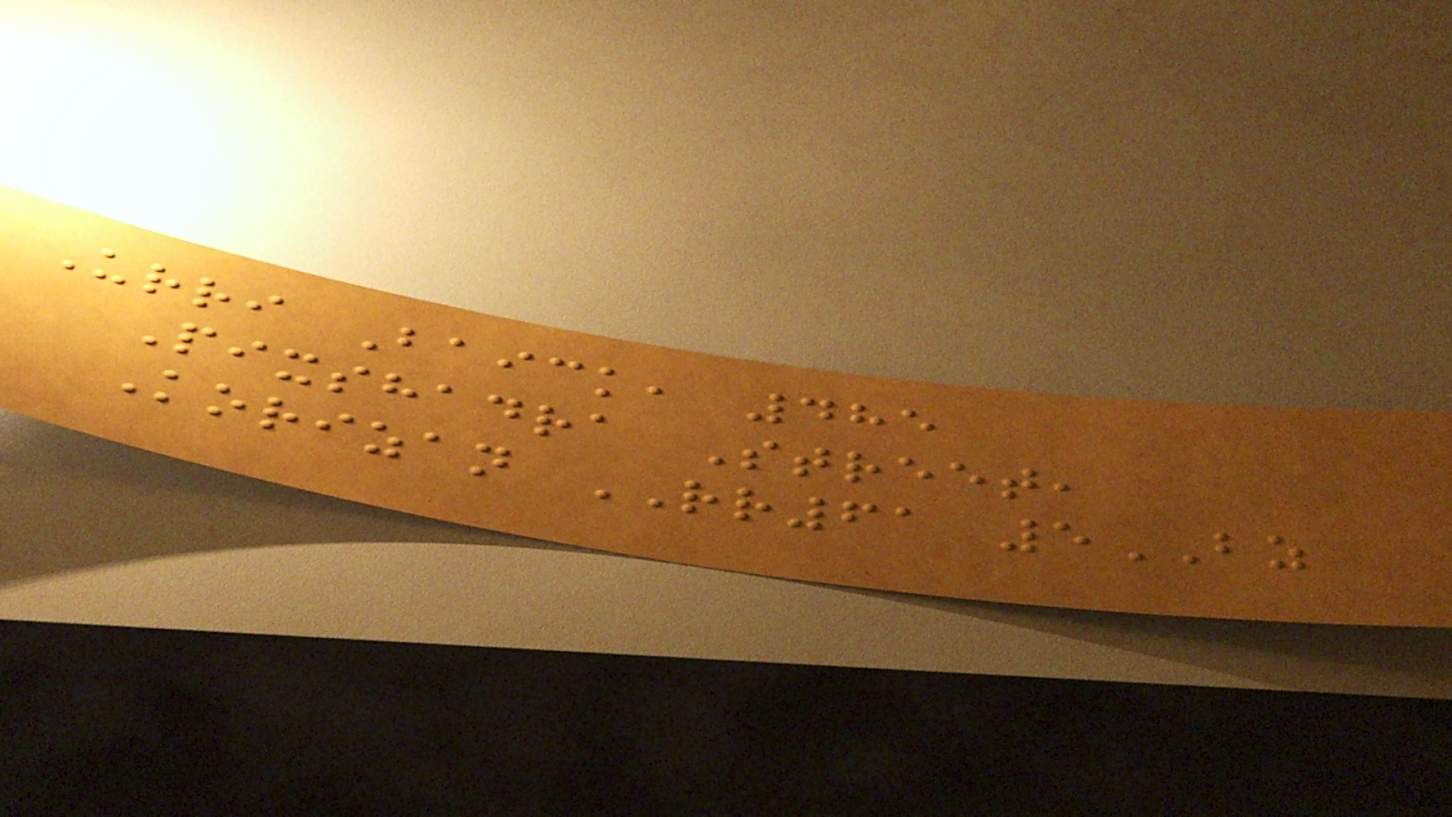Urri Baick, 485
Pixshadra Street,
Korizan RR61 5BZ
